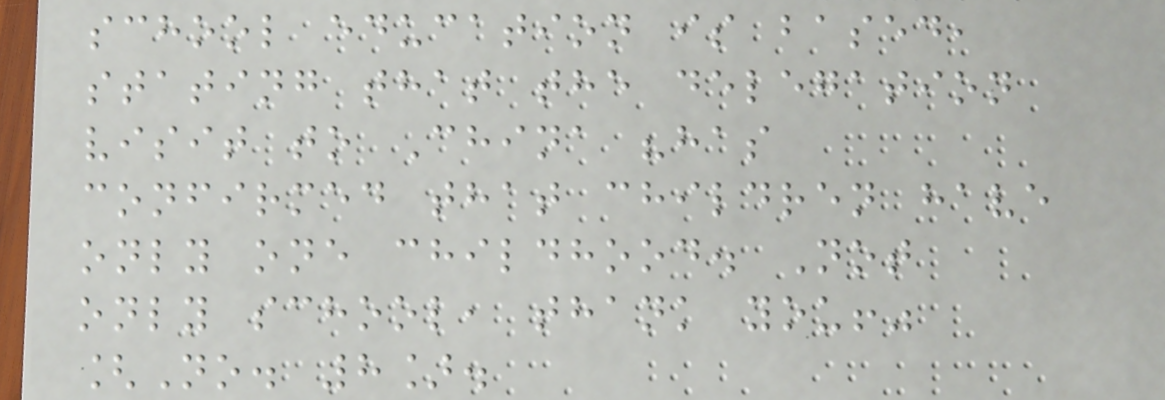school education is based,
stating that the delegation
visit to China "has
confirmed that children have
only one childhood. Not
only school, thank you!"
[No. 8].
